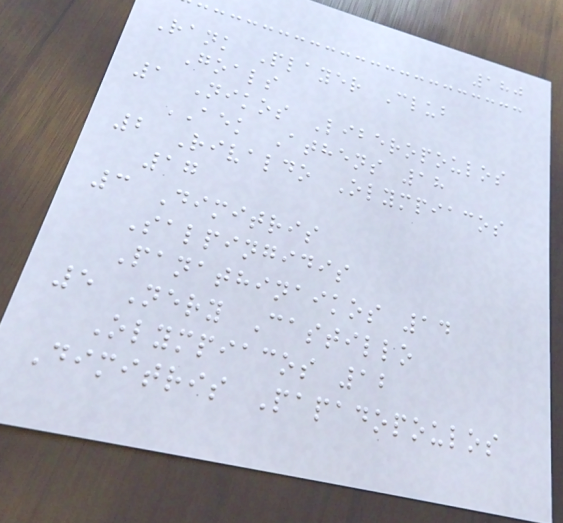180
Rank Player Club
Goals
1 Nikos Liberopoulos
AEK Athens 18
2 Rivaldo Olympiacos
17
3 Dimitris
Salpingidis
Panathinaikos 14
5 Nery Castillo
Olympiacos 12
Dimitris Papadopoulos
